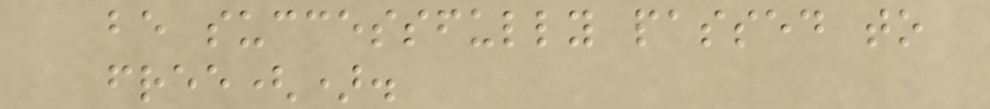be successfully passed to
free().
